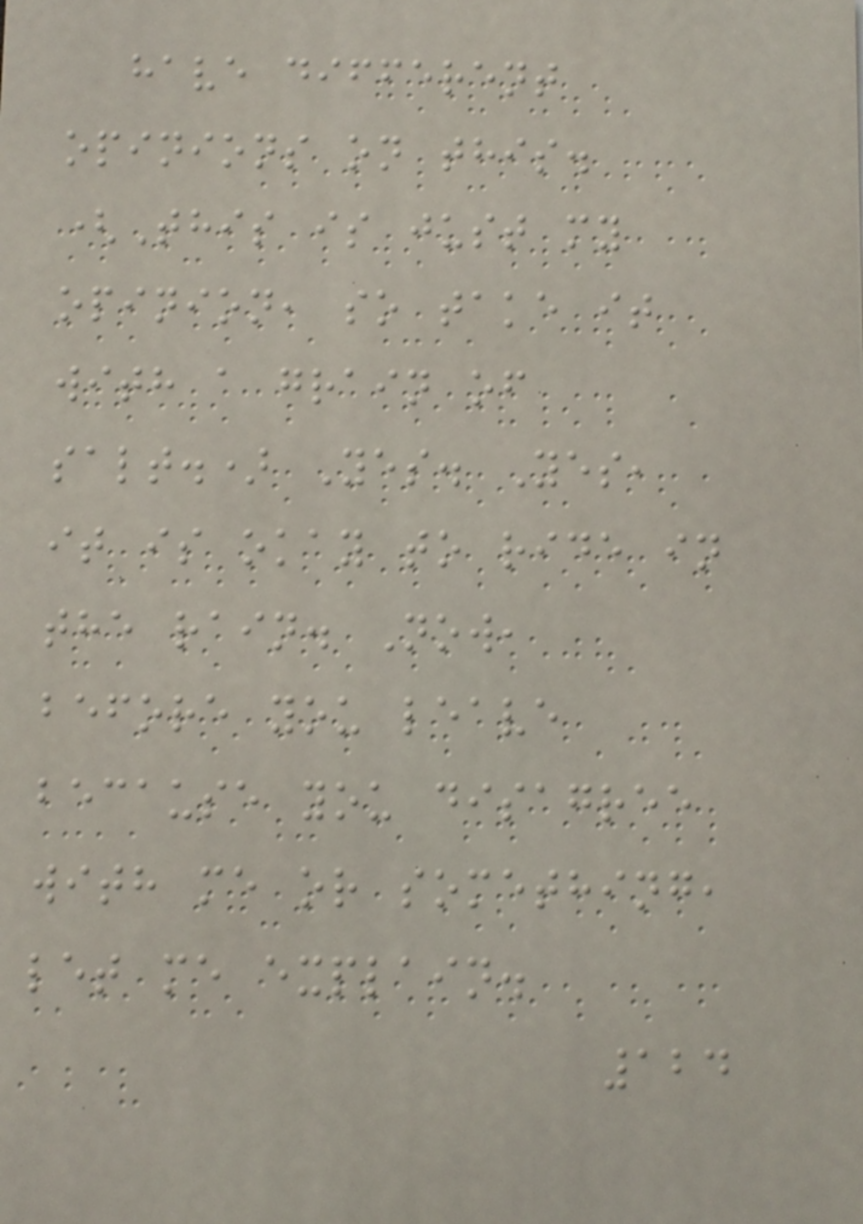have different
opinions on this.
(This is just my
opinion, so take it
with a grain of
salt.) Yes. Yes,
it is okay to ride in
the rain. Now,
before you leave
because you disagree
with me or something,
let me explain.
124
